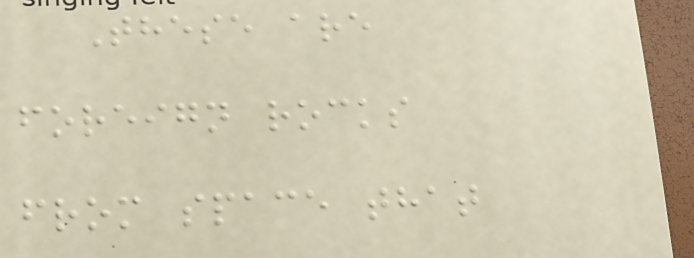These are
foreign rocks
from space that
